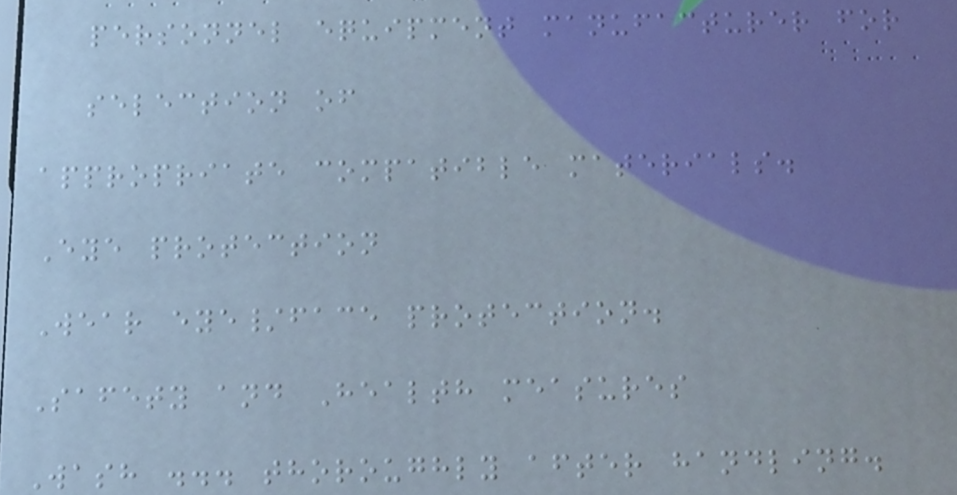personnel equipment manufacturer for
selection of
appropriate compatible materials.
Eye protection
Wear eye/face protection.
Safety and Health measures
Wash ... thoroughly after handling.
